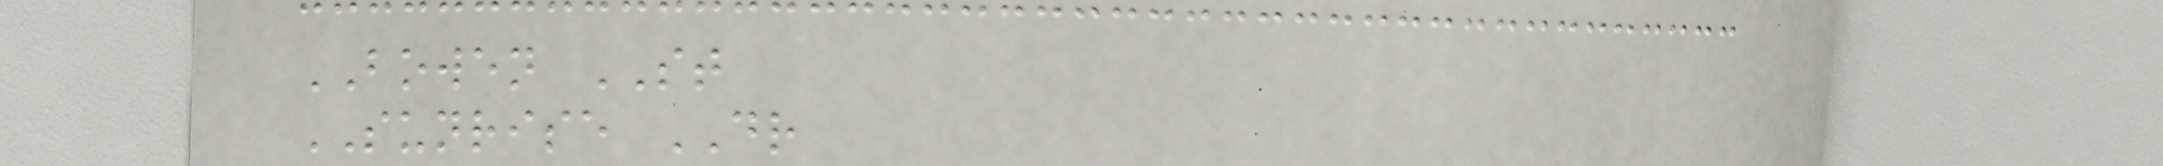BOWEN ST
SUNRISE DR
